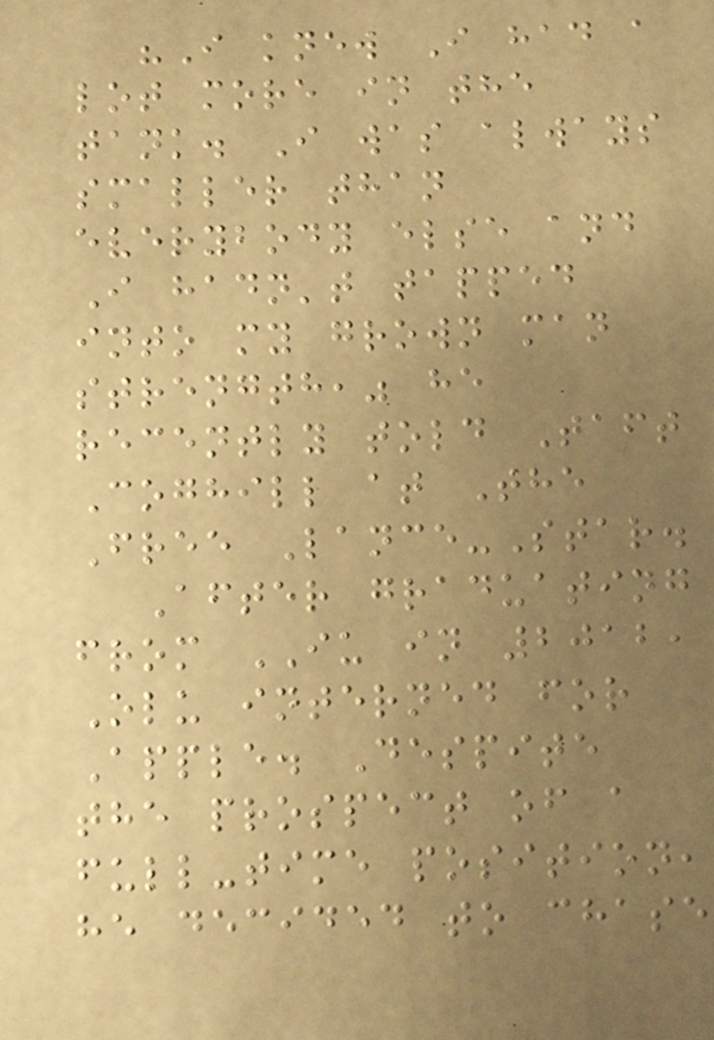"I knew I had a
lot more in the
tank. I was always
smaller than
everybody else and
I hadn't tapped
into my grown man
strength," he
recently told Taft
Coghill at The
Free Lance-Star.
After graduating
from IU in 2012,
Olu interned for
Apple. Despite
the prospect of a
full-time position,
he decided to chase
